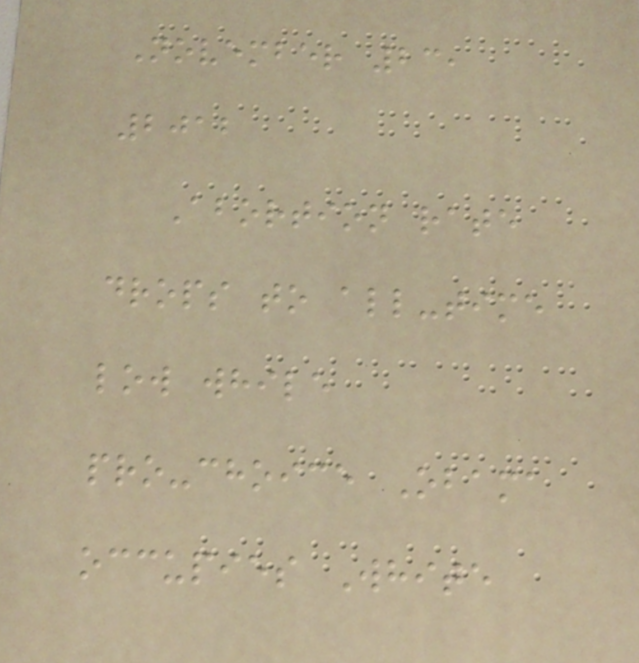November 23,
2012
Abortion rate
drops to all-time
low while
pro-choice Obama
occupies White
